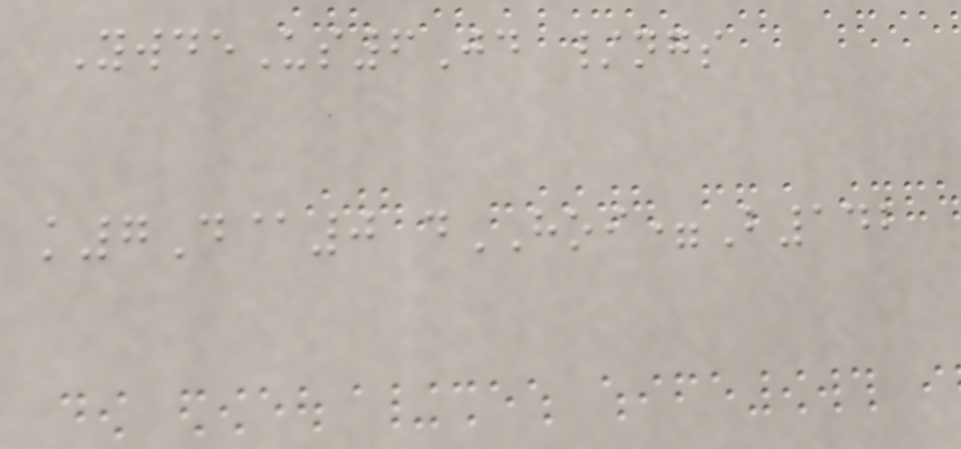YwdeUs6Jd /ngs
k7D@0 dHOI=B142
